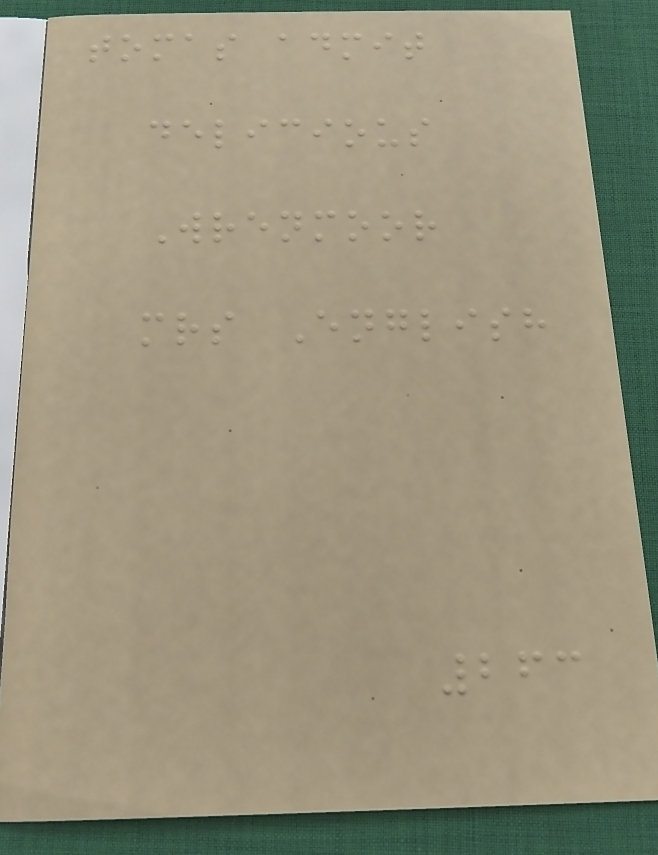tomas admit
delicious
Wrenmoor
mrs English
263
